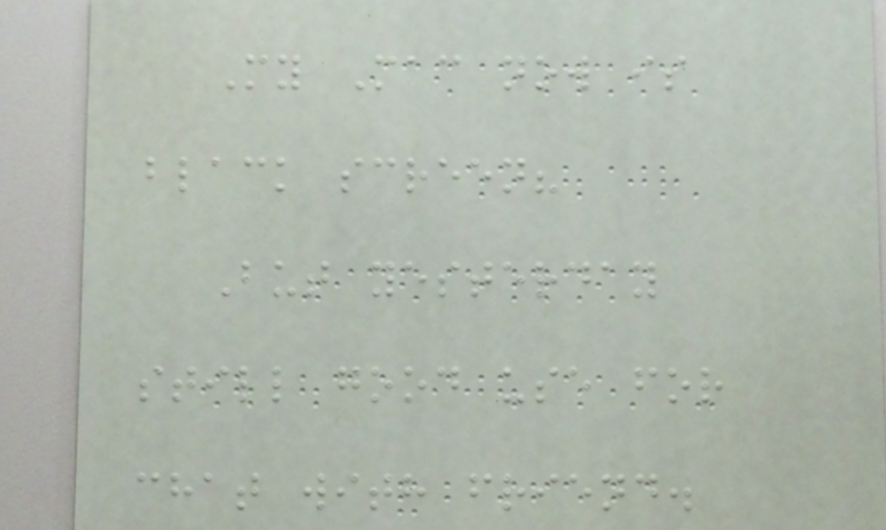My Mac now is
black screen?
But yesterday
still good use for
chat with friend.
